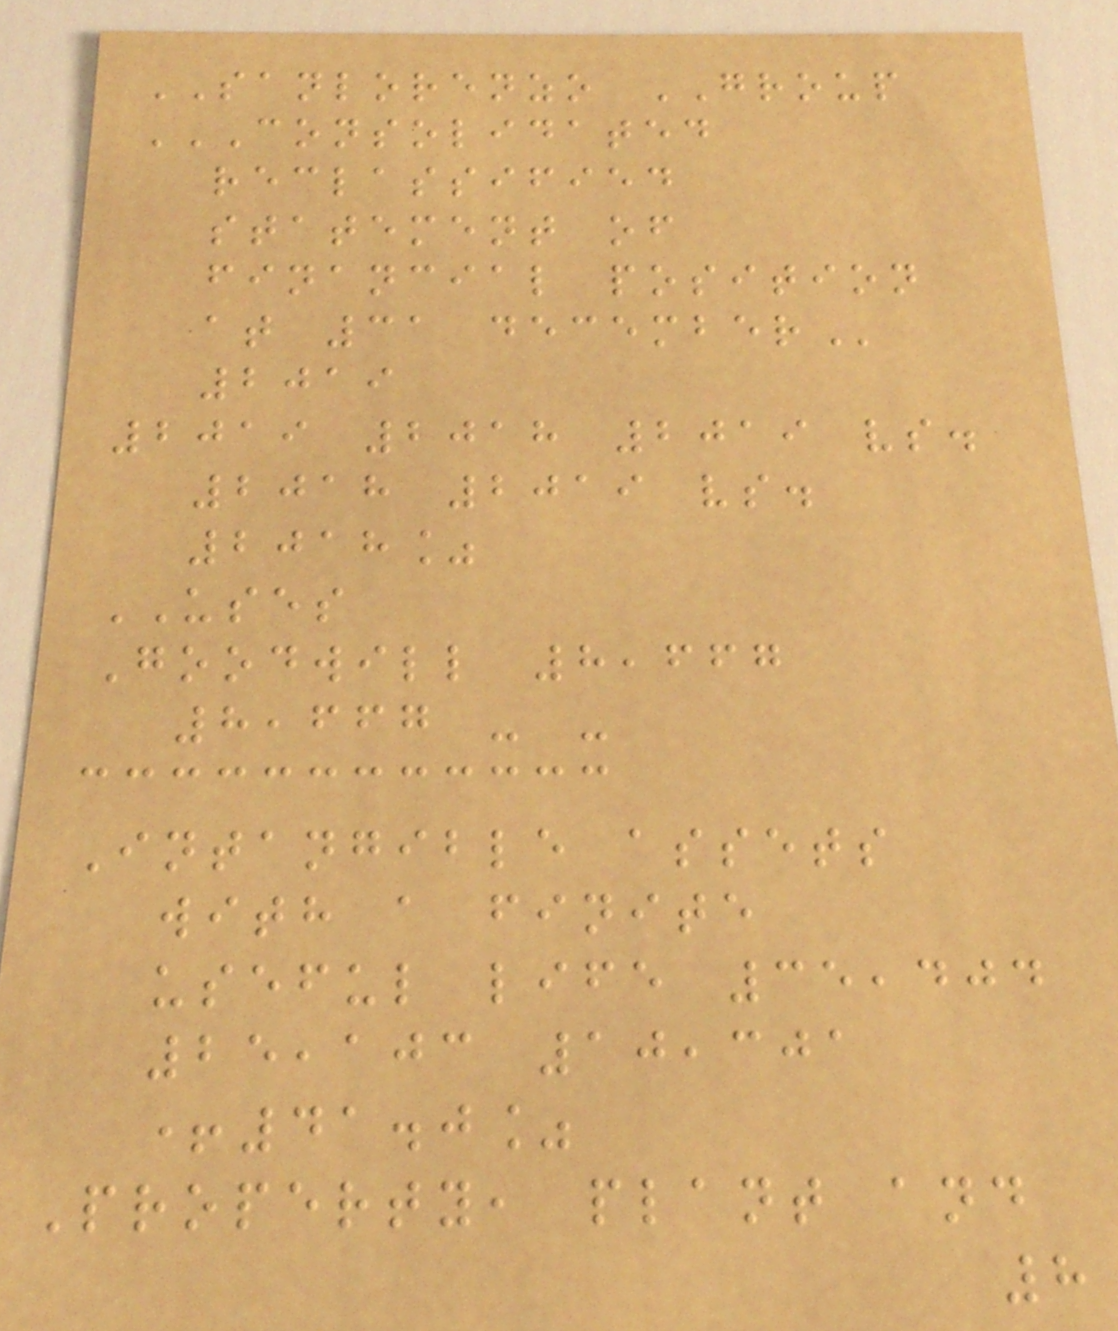SANLORENZO GROUP
CONSOLIDATED
RECLASSIFIED
STATEMENT OF
FINANCIAL POSITION
AT 31 DECEMBER
2019
2019 2018 2019 vs.
2018 2019 vs.
2018%
USES
Goodwill 8,667
8,667 - -
Intangible assets
with a finite
useful life 35,404
25,103 10,301
+41.0%
Property, plant and
8
